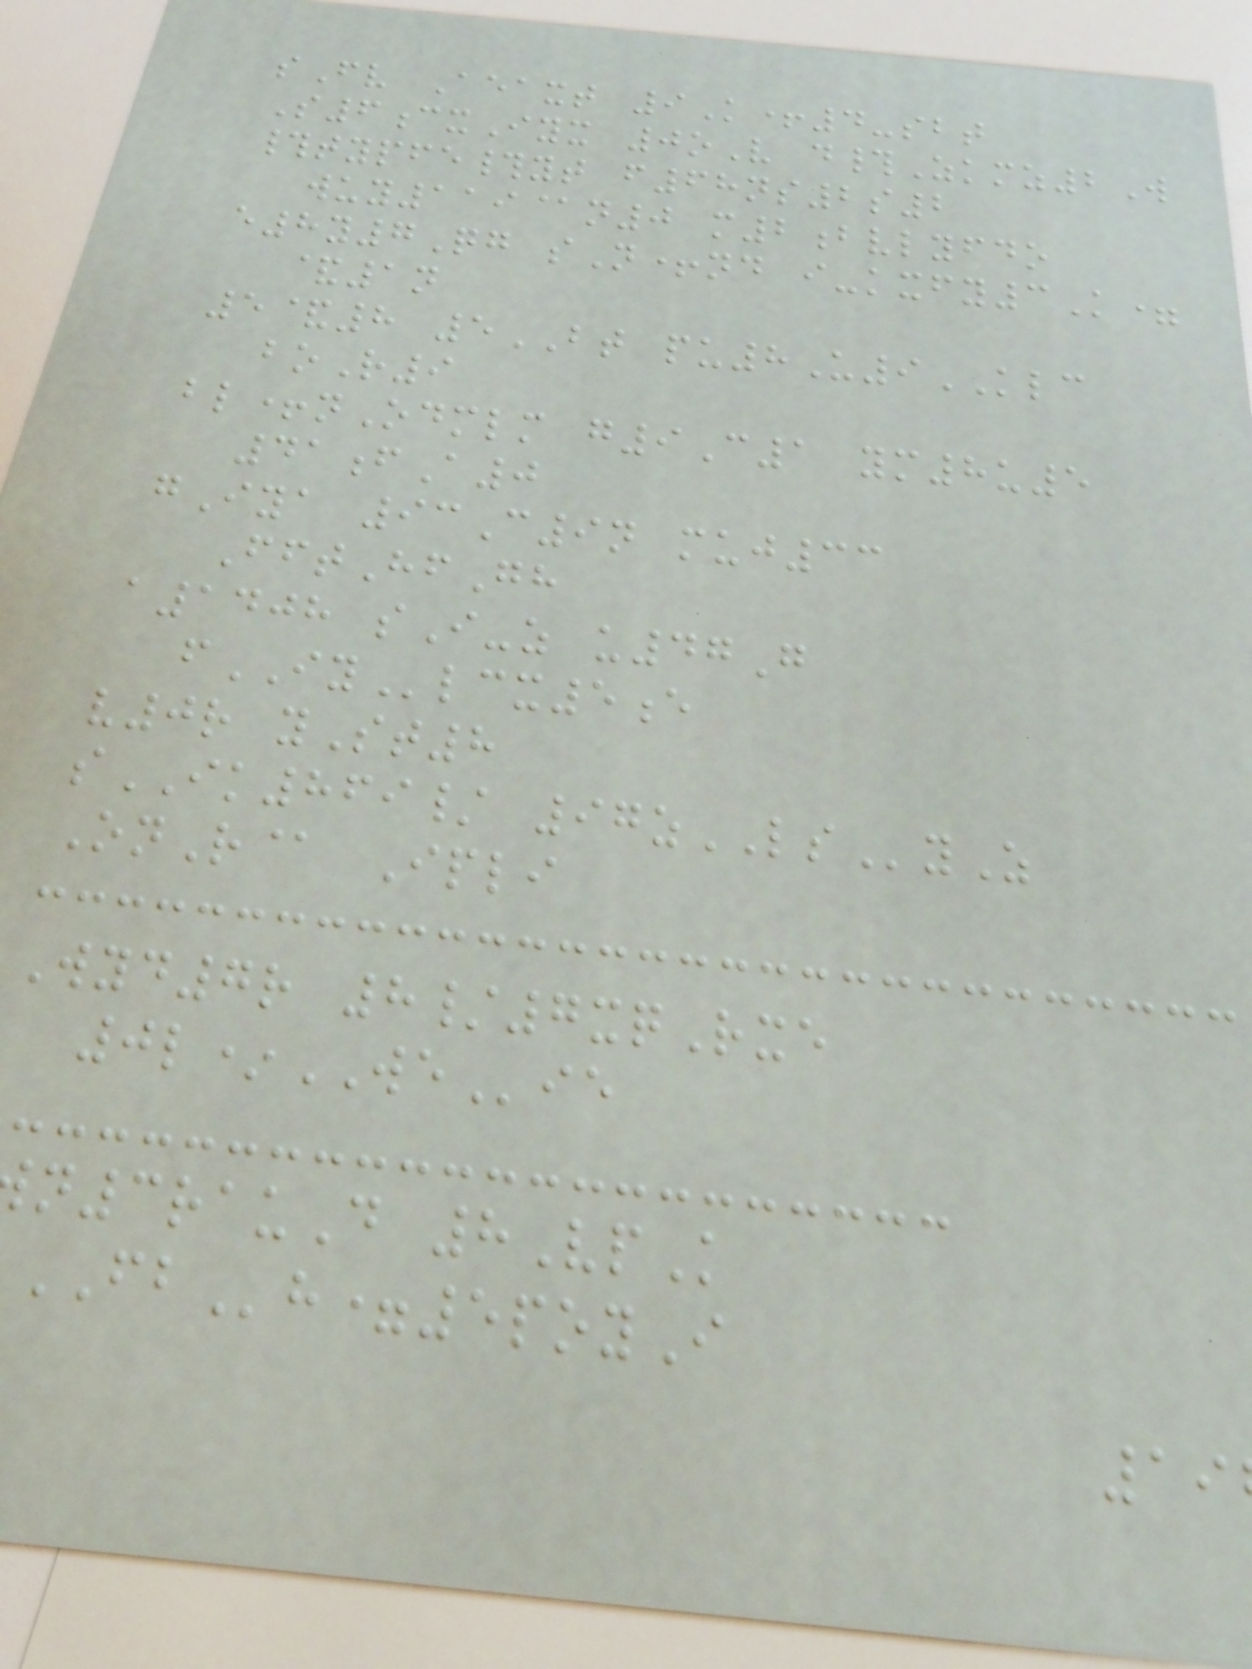sFv Aeaxt 9K+4-sbt
S6cxIyx 0oV d#Zkmz2W
#typfe#yt f68ns2s2
wuy119@n0 m2bvlyfdo
e8y7Qg sN+nd i-kxfy3K=
&1n
5&8 5BT pu8U9KLC
boR9
bl+nOdmlm g9C1 ym8u5
41fA0
gIya 93C9n muj33
FftHfGh
a1408 sI-z u47G
fIYlcx5e
v0r ySt8
sIK869/ 97zLSyZ
OnR@ Ipli
Wyd7r 8/7xqRxe
0l*WEie
n3rauD 8VpK
FBh=5poyI
